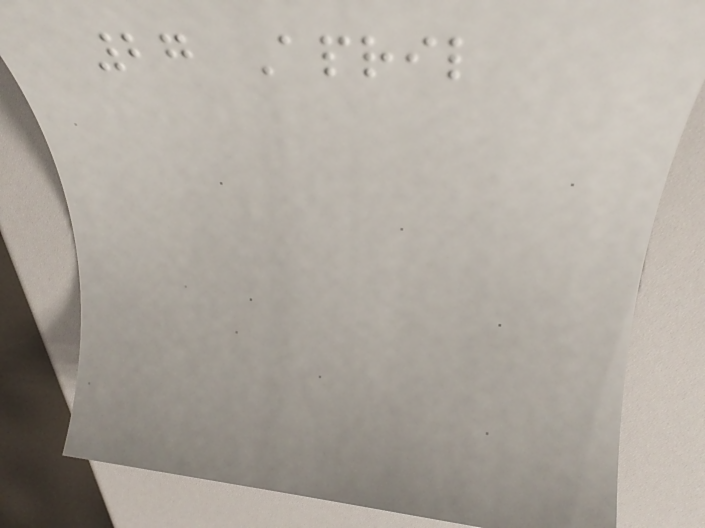27 April
